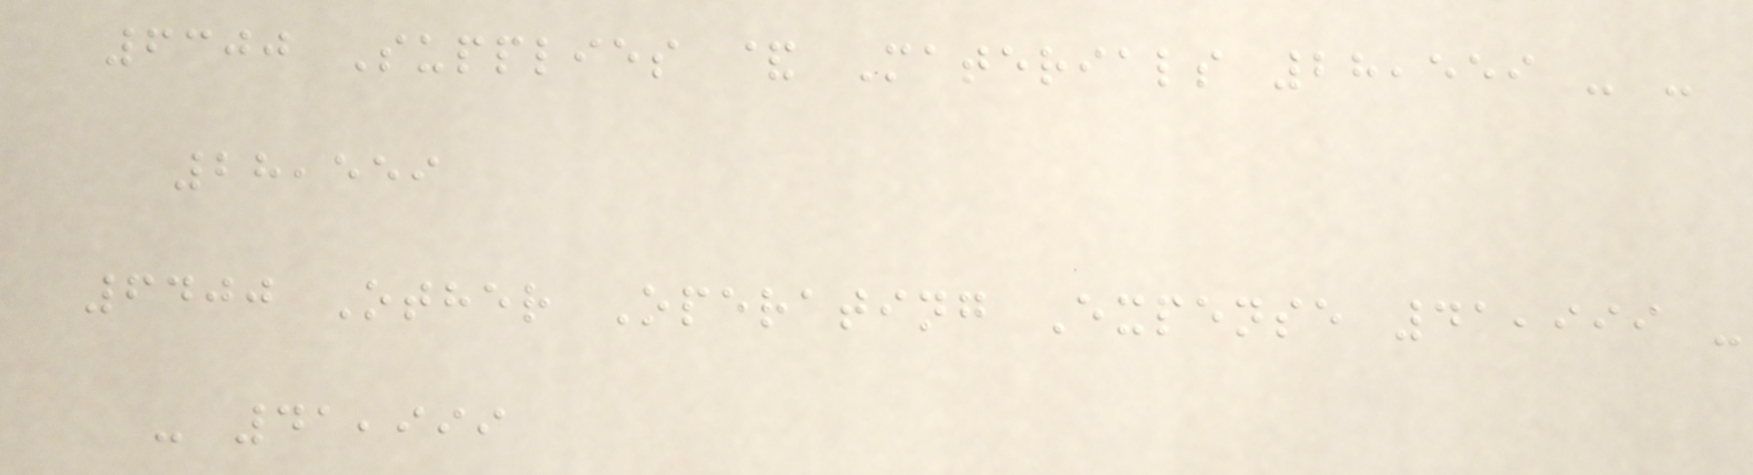6300 Supplies & Materials 28,559 - -
28,559
6400 Other Operating Expense 41,999 -
- 41,999
